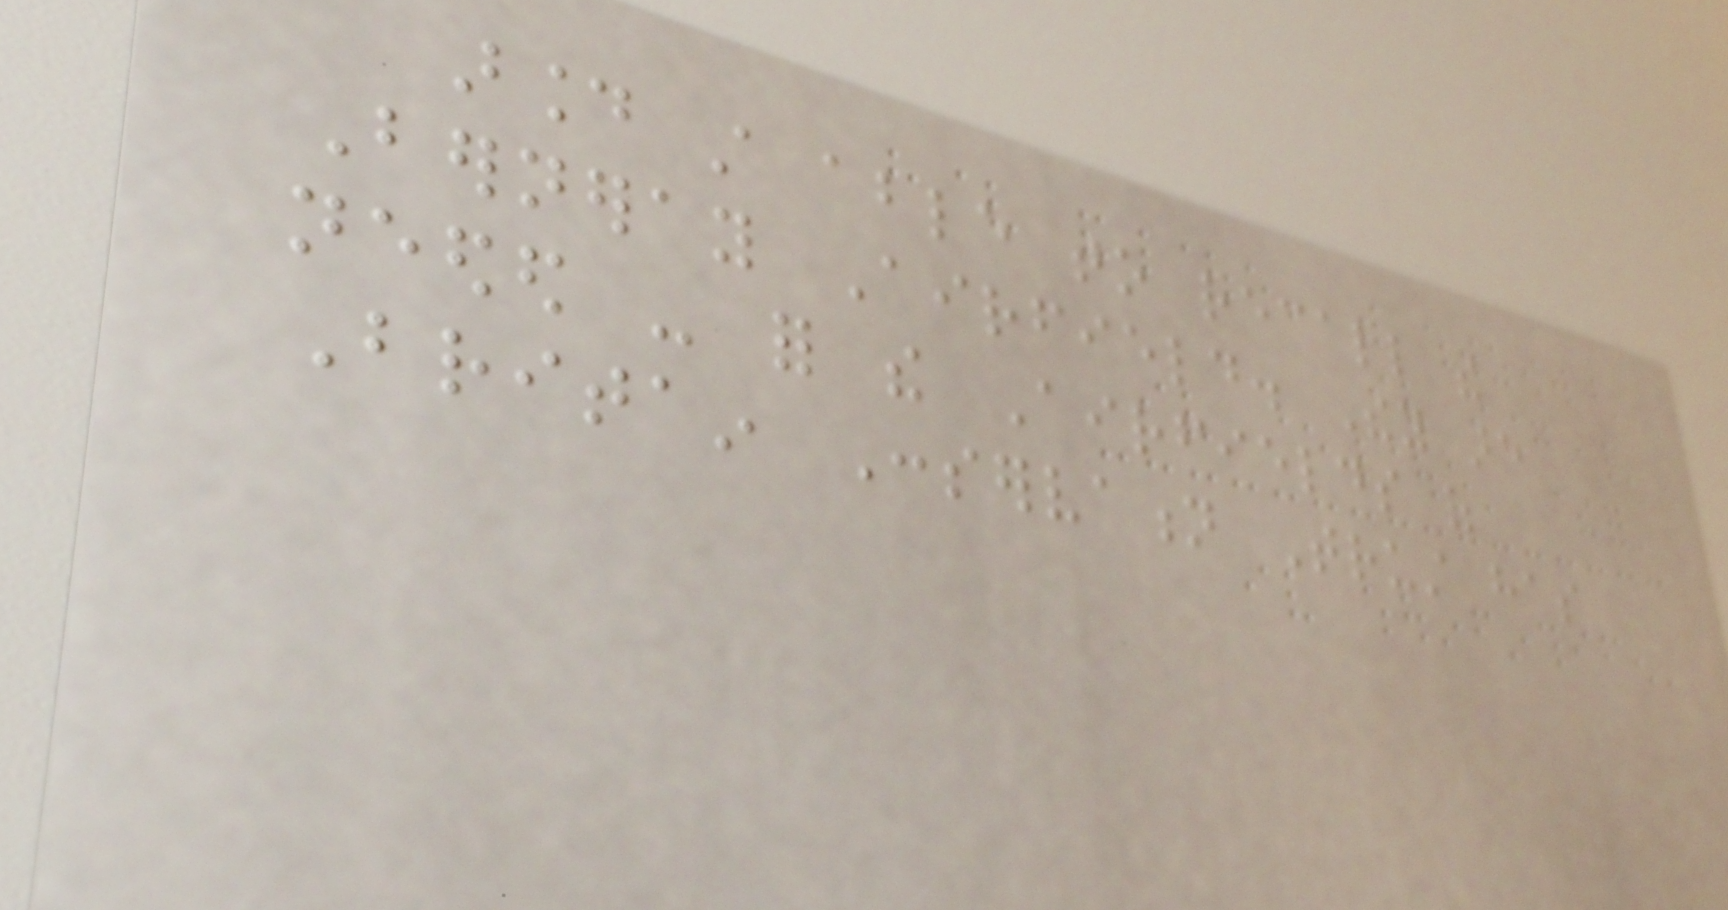around still able to recall the
Berneray Airfield. They are
needed - for the Airfields of
Britain Conservation Trust has
